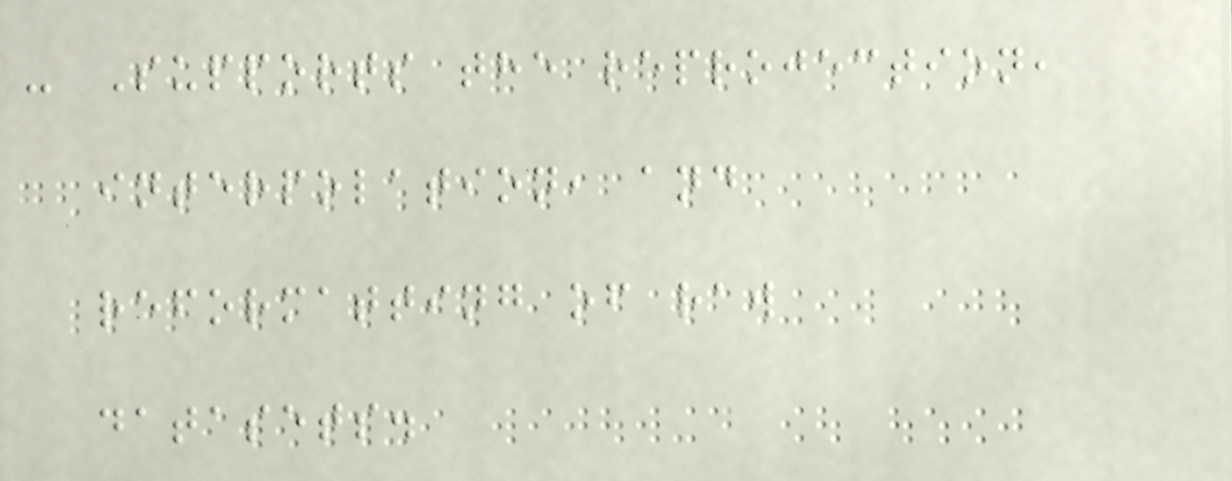- Supports the reprojection,
interpolation, and
reformatting of raw
datasets.
